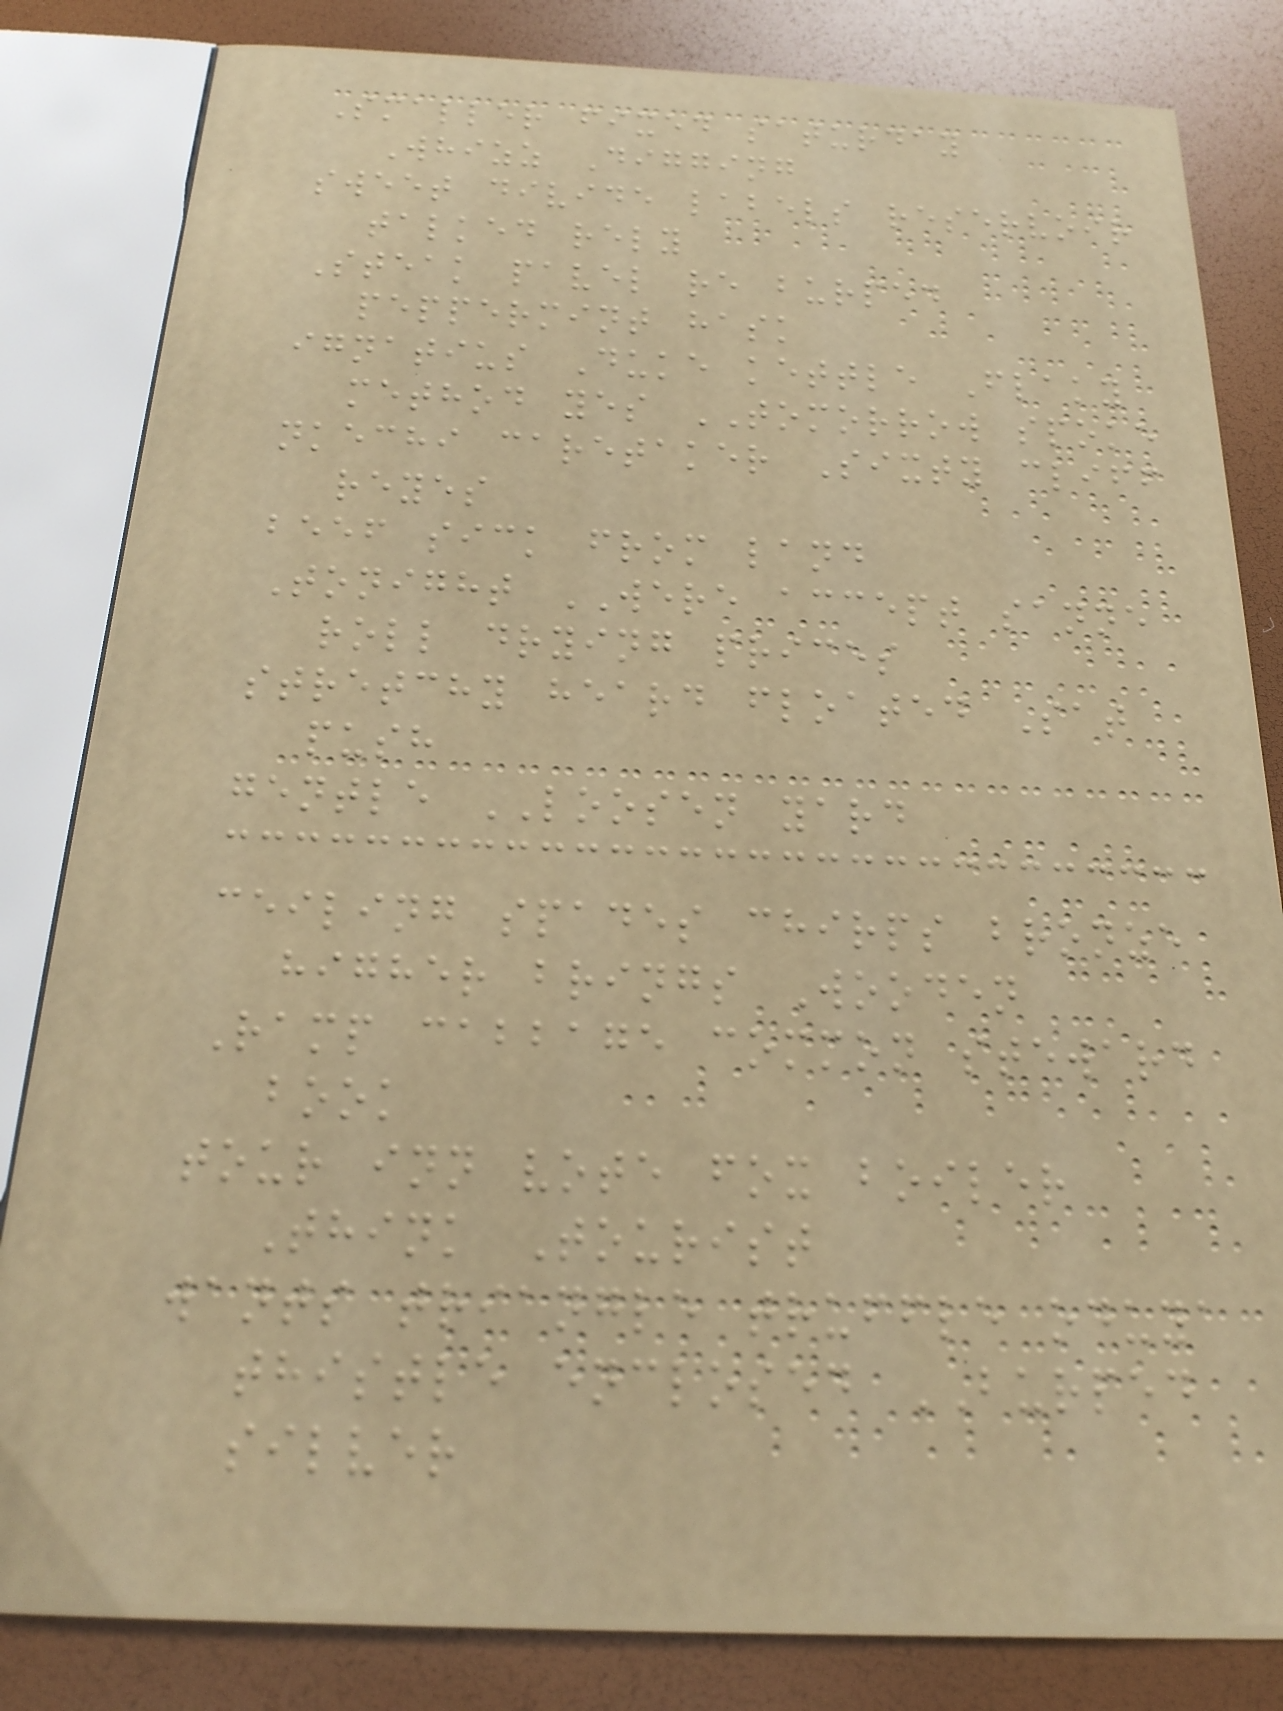Smaller fixed saturday
Whizz Digging
sweet divide labels reservoir
talked rely
Steak pavel re burped
peppermint hask
ignatius Duke kettle Flaky
method yes TOMORROW spoke
nkechi caretaker Sixty cliff
reyes
beef sick from land
Tonight WERE accept sanne
roll drying prices
stretchy heard floated Sat
push
gentle LOOSEN yard
ceiling spades chirps bronze
higher brings Wooden
Ramp cabbage common steward
book
tour inn vote fox boiler
Think Tourist
wants triangle truffle oduya
thistle enclosed BURPED
silver
